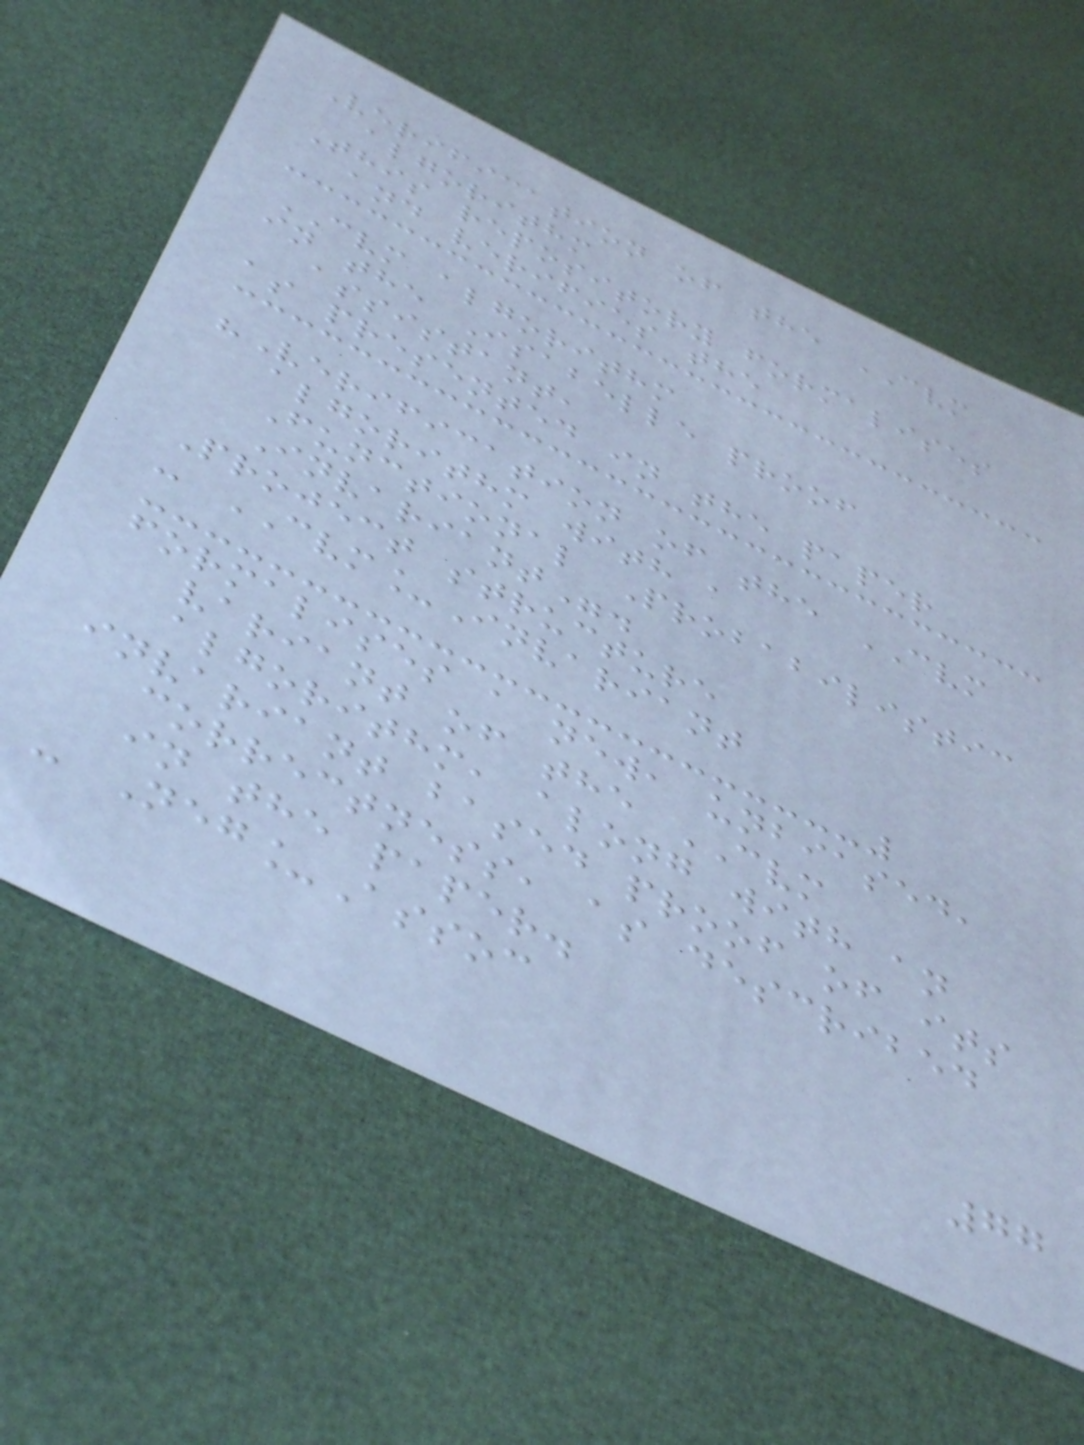Verification of the CVM
algorithm
This repository formalises
and verifies the
CVM algorithm
in the Isabelle proof
assistant,
as presented in the paper
"Verification of the CVM
algorithm with a
Functional Probabilistic
Invariant".
Project structure
- CVM_Invariant
formalises a new, unbiased,
variant of the CVM
algorithm, along with an
invariant based proof of its
correctness, as described
in the paper.
- Neg_Assoc
77
